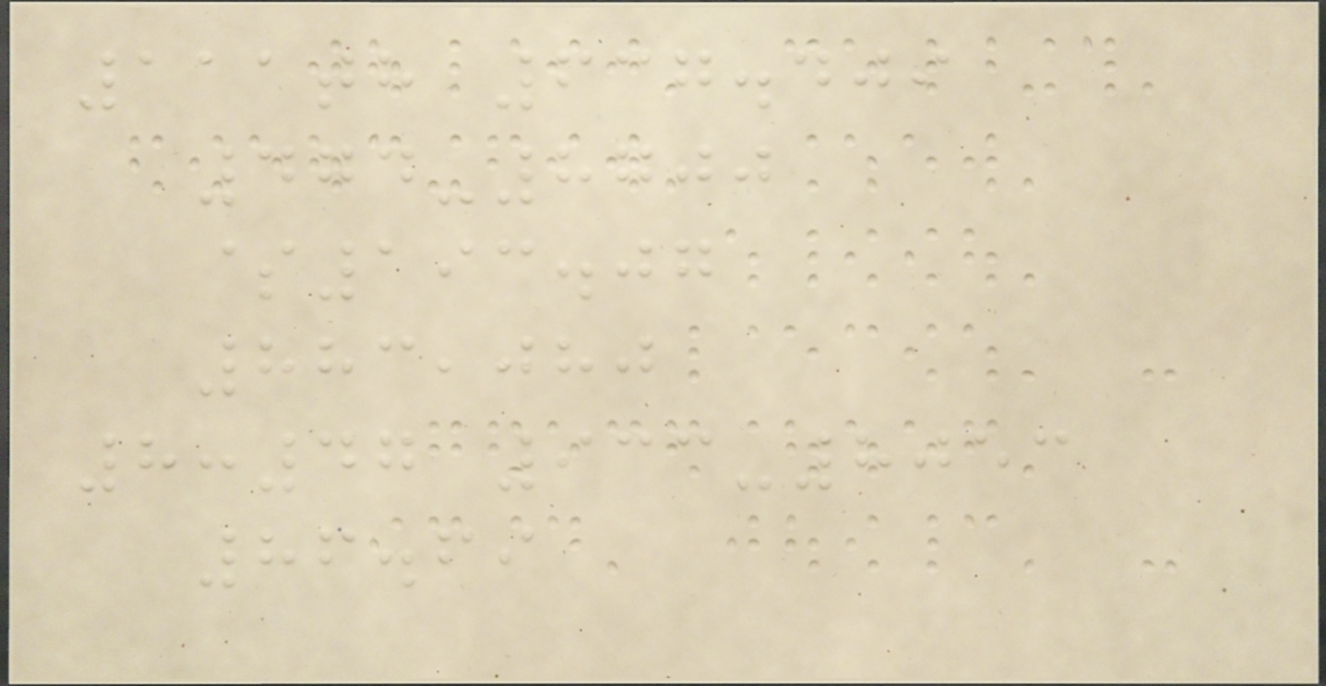111th 637.409
474-8700
$193.07
883,080
8:47 933-8053
86.69
